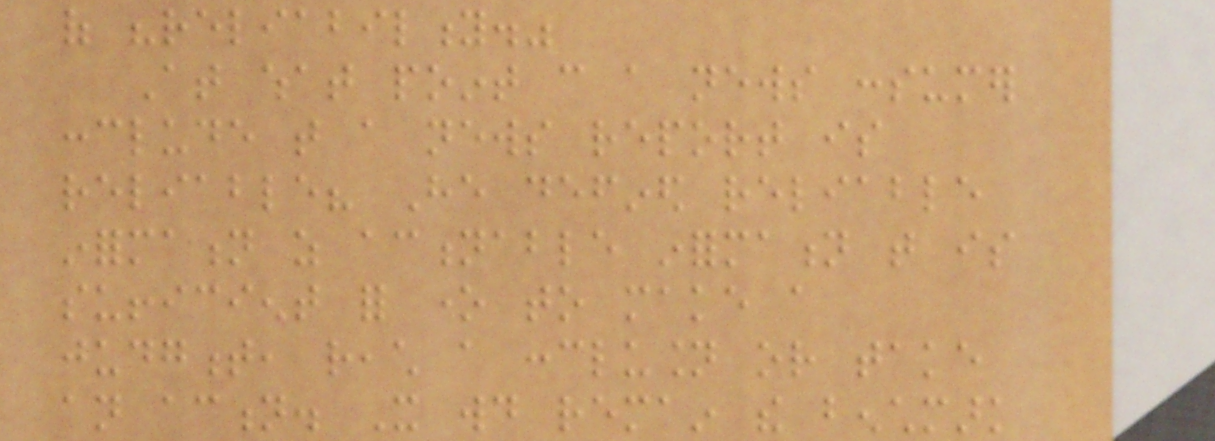of "reliability."
At what point can a news consumer
conclude that a news report is
reliable? He defined reliable
information as actionable information that is
sufficient for one to make a
judgment, reach a conclusion or take
an action. It would remain the benchmark
